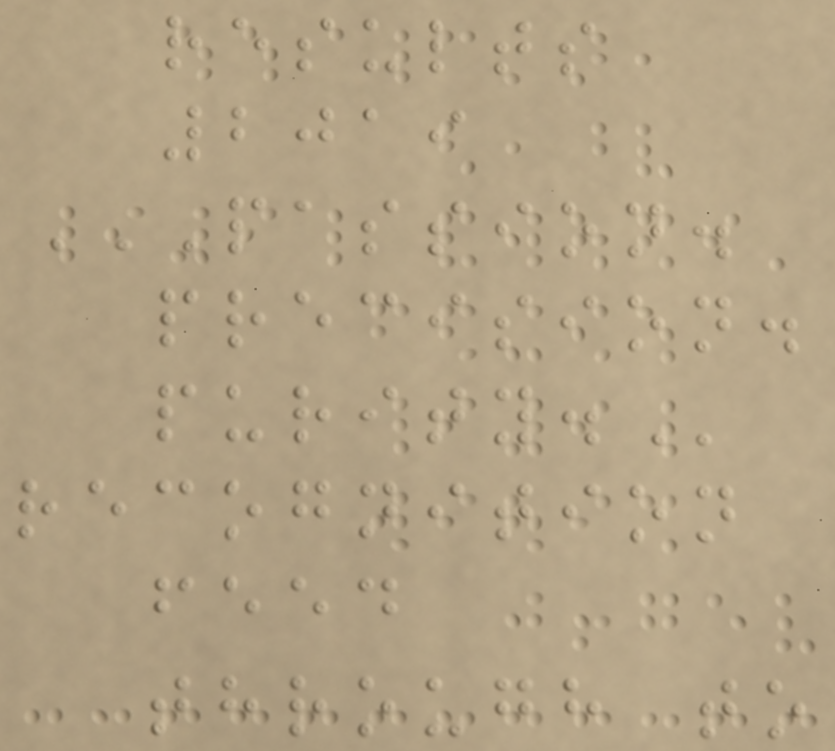results
2019
PASSION.
PRECISION.
PURITY.
recognition
feed
through to
